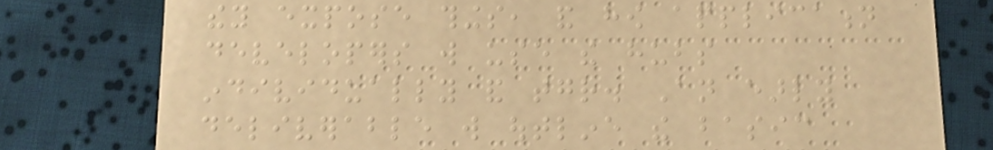they expose things, and how application
developers will use the hubs
individually and together. An early
deliverable will outline the basic
